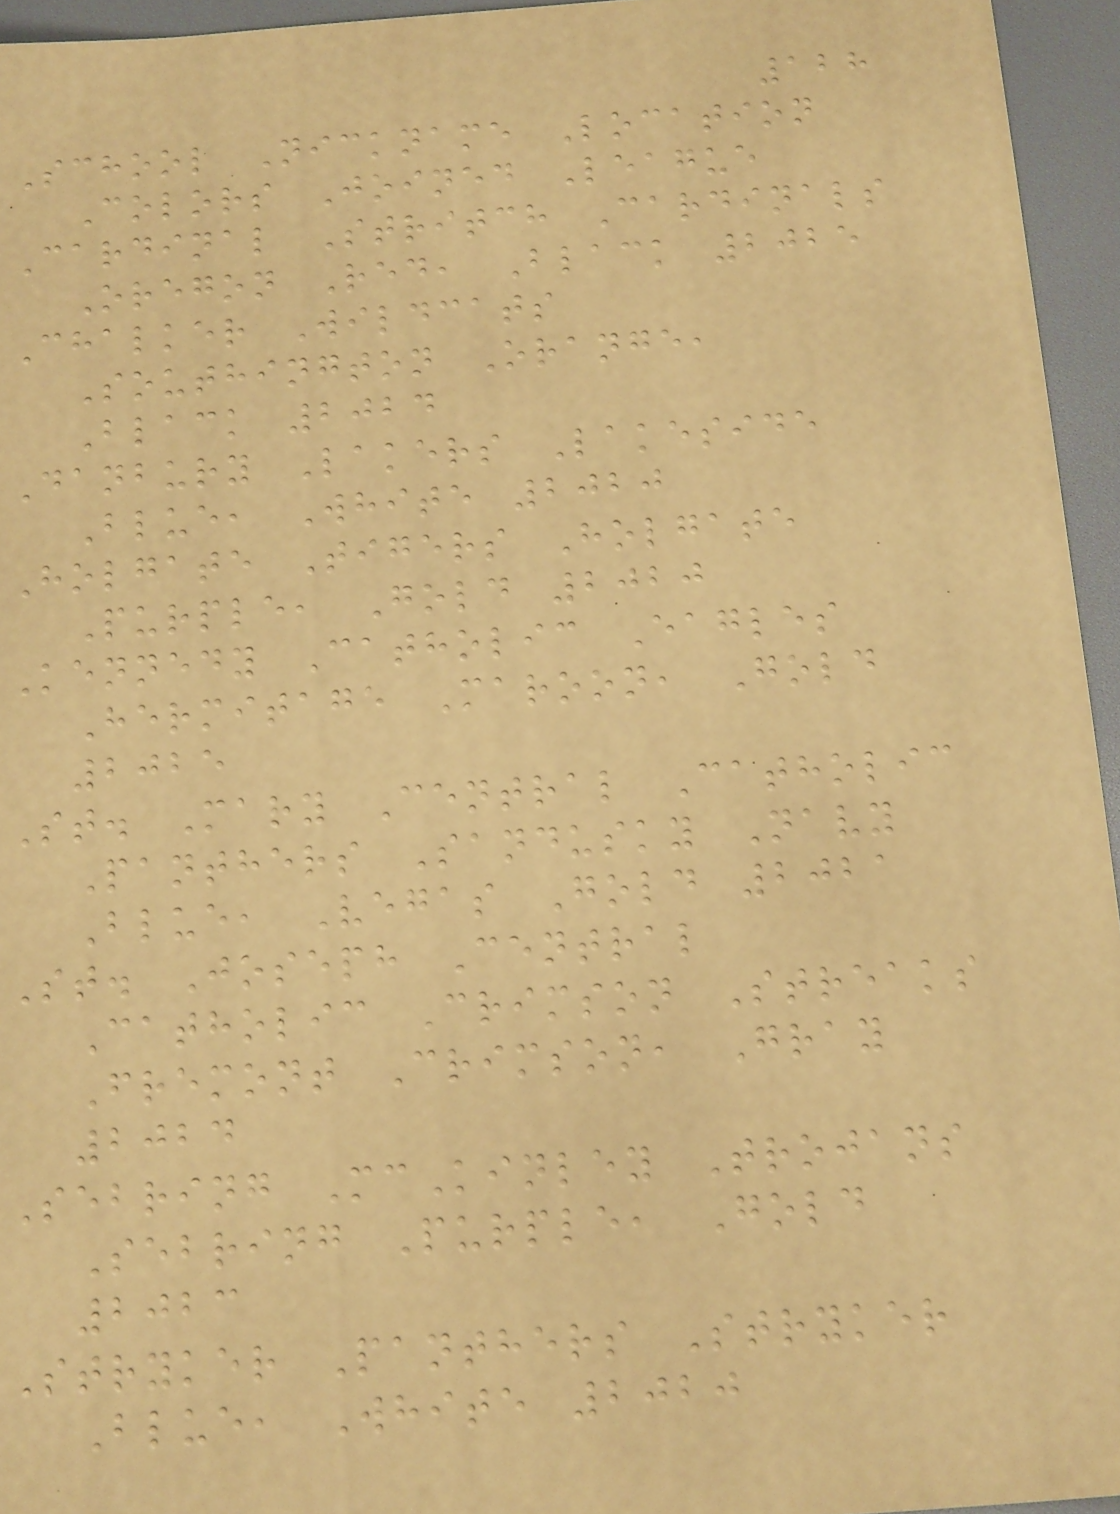128
School Nickname Location
Colors Joined League
Cardinal Stritch Cardinals
Oregon Red, Black 2025
Chalker Wildcats
Southington Orange,
Black 2024
Danbury Lakers Lakeside
Blue, White 2020
Holgate Tigers Holgate
Purple, Gold 2020
Kennedy Catholic Eagles
Hermitage Maroon, Gold
2025
St. Mary Central Catholic
Panthers Sandusky Navy
Blue, Vegas Gold 2021
St. Joseph Central
Catholic Crimson Streaks
Fremont Crimson, Gray
2024
Sebring McKinley Trojans
Sebring Purple, Gold
2023
Stryker Panthers Stryker
Blue, White 2020
